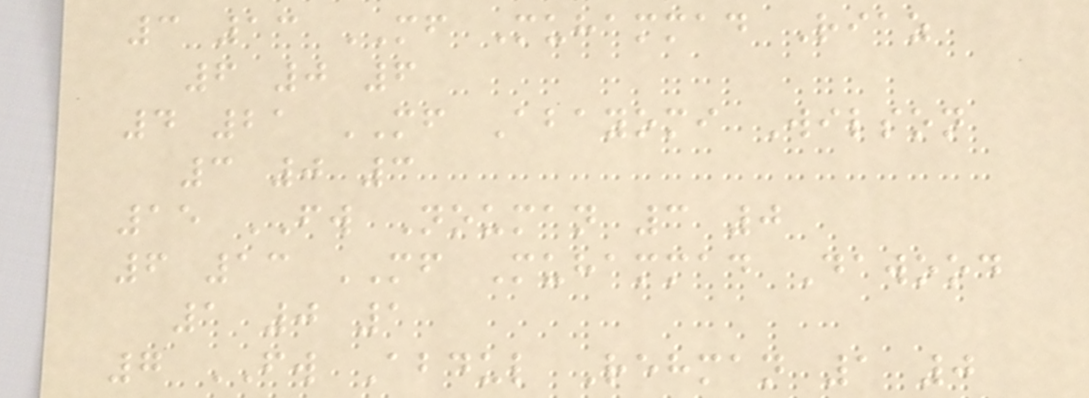3 13 MF Muhammad Riaz
6 0 6
4 21 MF Abayomi Wilson
3 0 3
15 FW Nouman 3 0
6 13 MF Muhammad Dawood
1 0 1
7 FW Abdul Rehman 1 0
